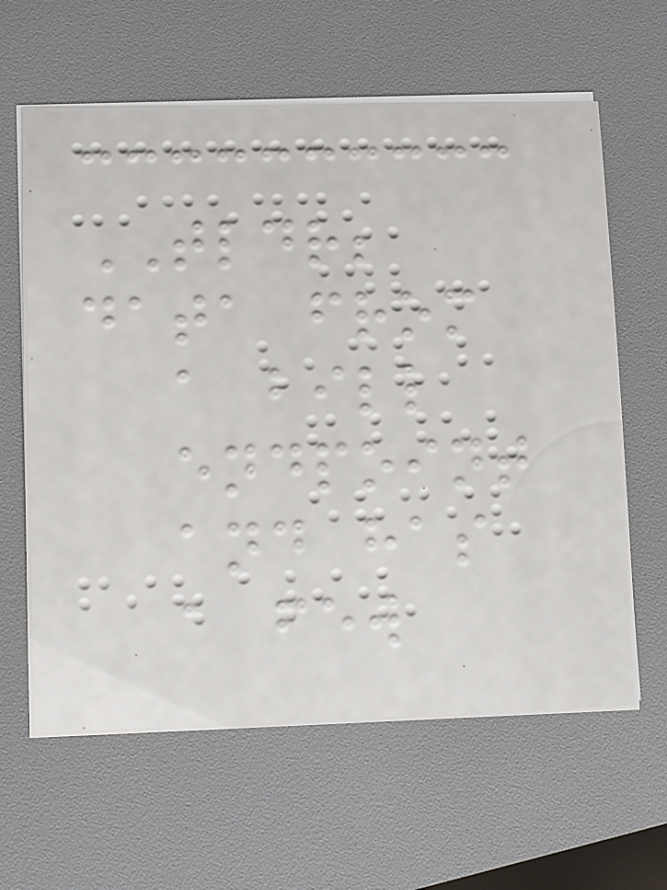TLDR;
data from
a bill
endpoint
and has
a few
